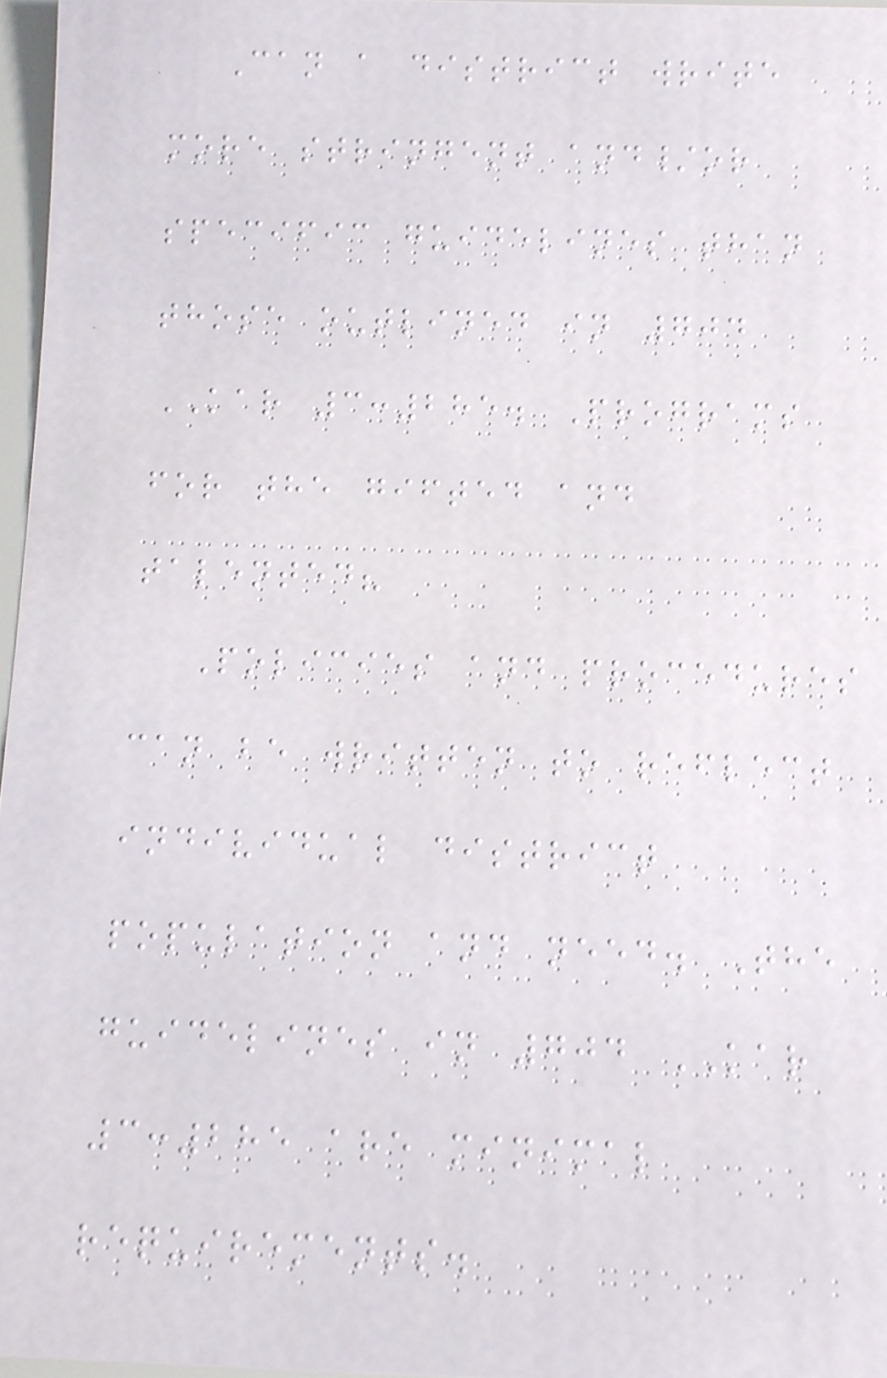Can a district write
more stringent and/or
specific guidelines than
those outlined in 704
KAR 3:285. Programs
for the gifted and
talented?
Policies and procedures
can be written to reflect
individual district
population and need. The
guidelines in 704 KAR
3:285 are minimal
requirements.
